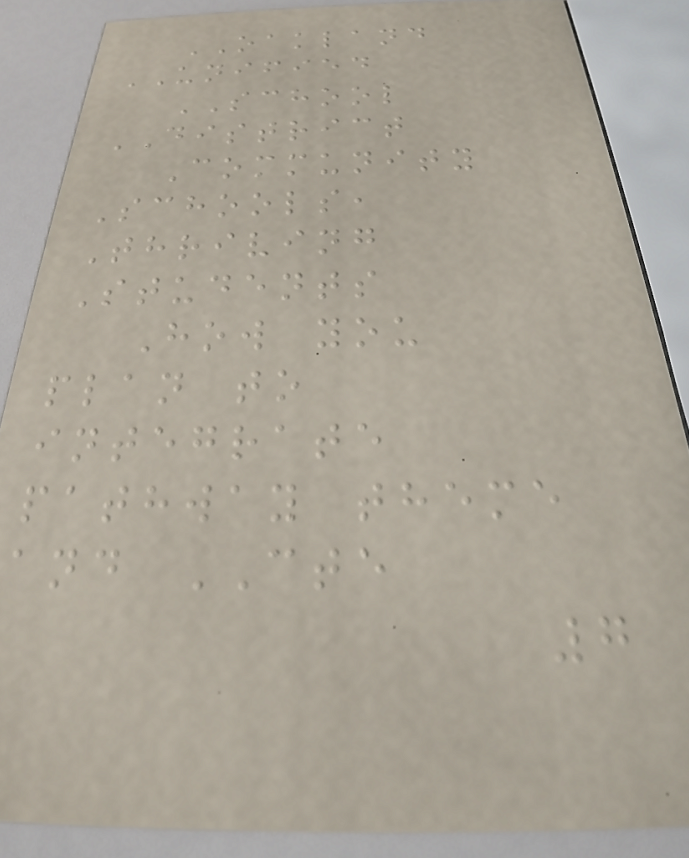OAKLAND
UNIFIED
SCHOOL
DISTRICT
Community
Schools,
Thriving
Students
How you
plan to
integrate
pathway theme
and CTE
7
